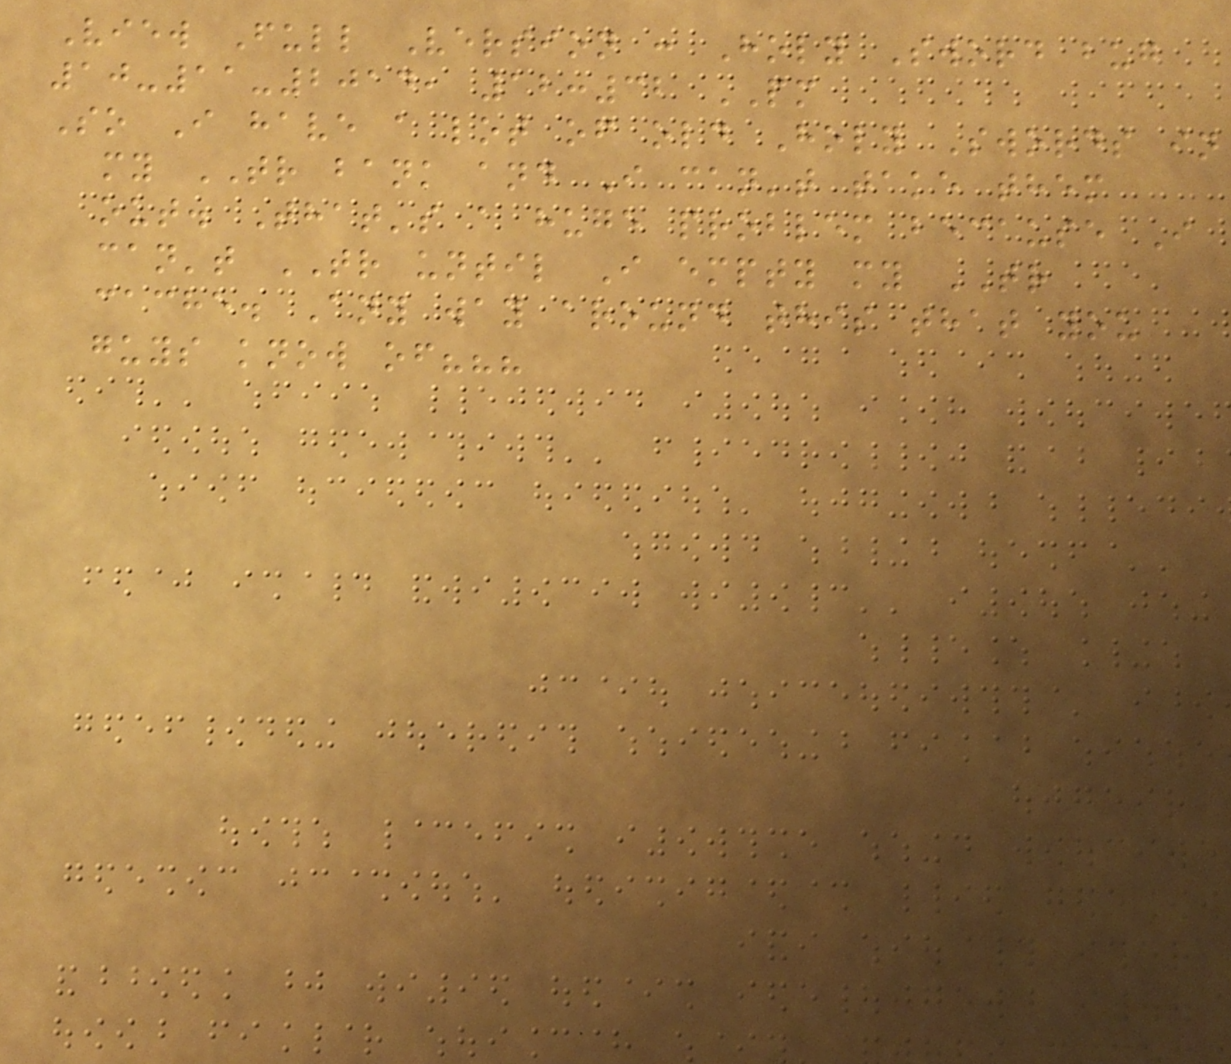View Full Version : Holy Sword bug
10-11-2014, 12:32 PM
So I have a lot of old Holy Swords in
my TR bank and I can't take them
out. That's a huge problem because I
can't TR until I empty my TR
cache. Any way around this that you
guys know of???
